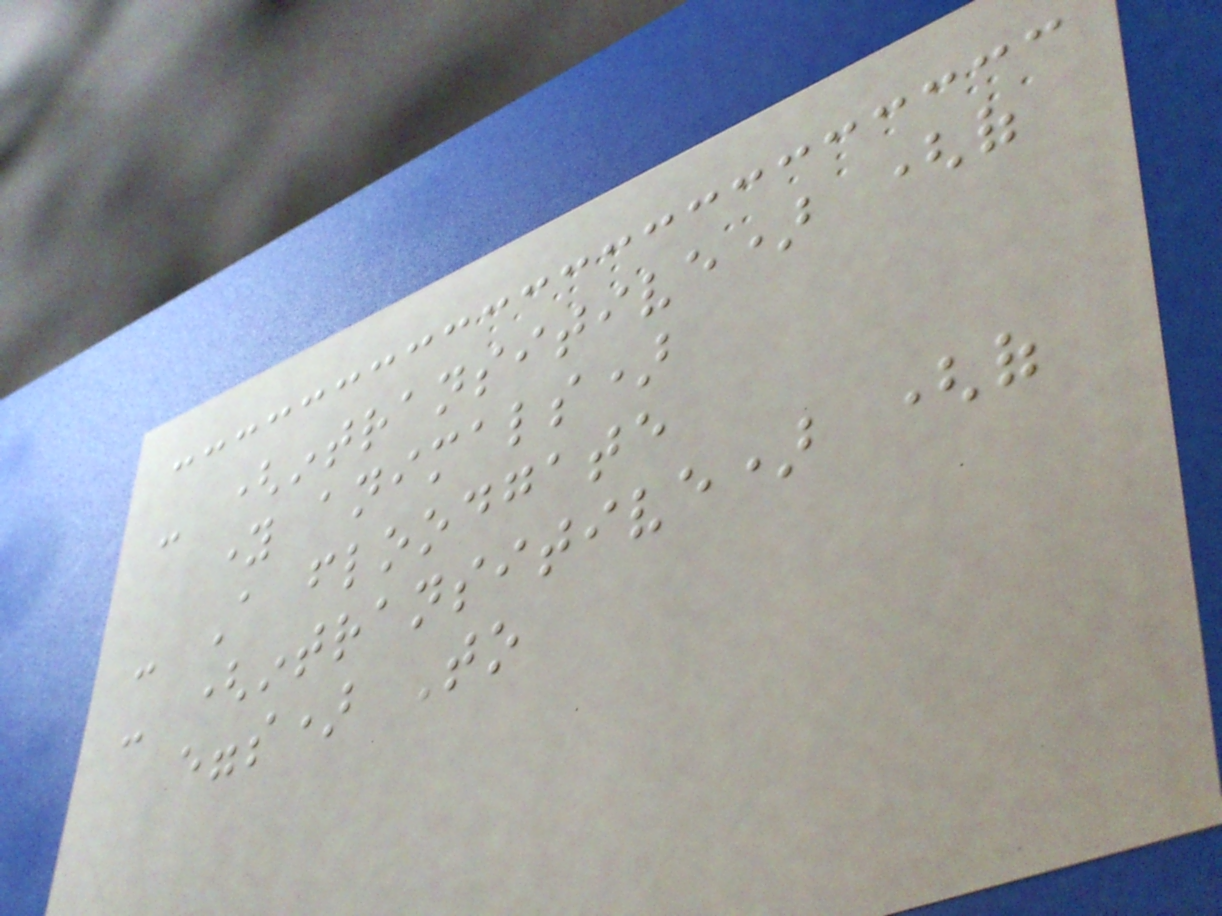- (intransitive) (of
young animals)
- A floodgate
- (intransitive) (of
eggs) To
